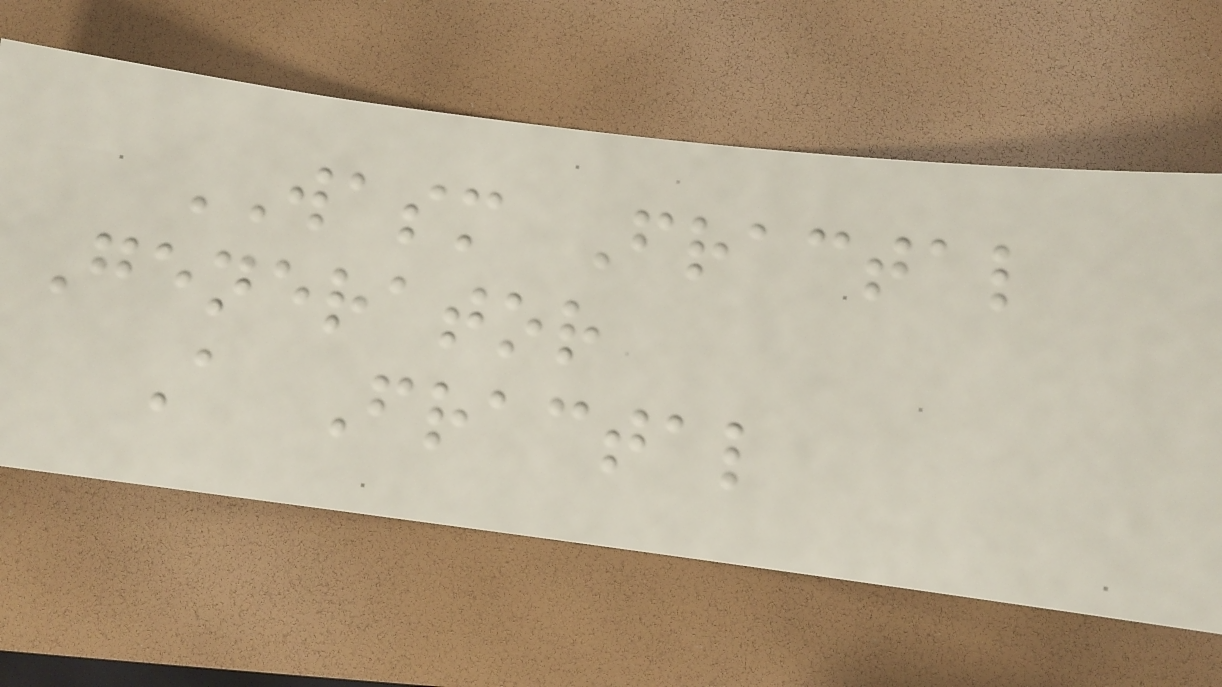WASM Fractal
Generator
A Fractal
